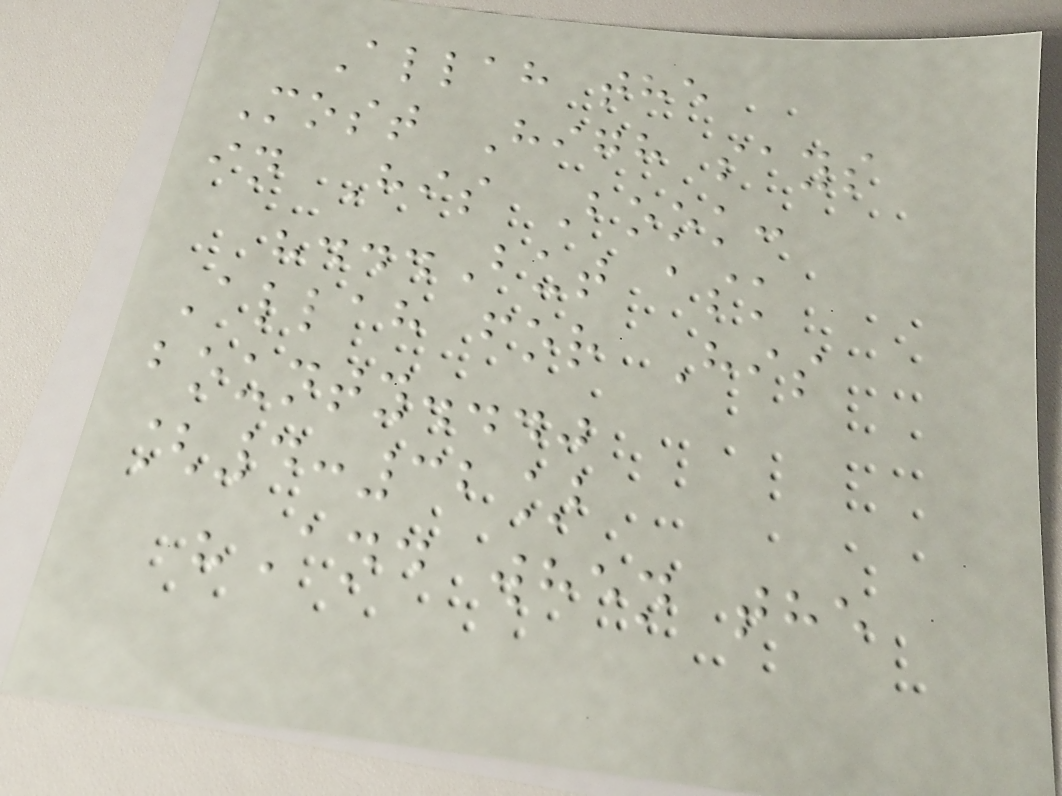Allah the
Most High says
in His Book:
"...But ask
Allah for His
bounty..."
[4:32]
"And when the
